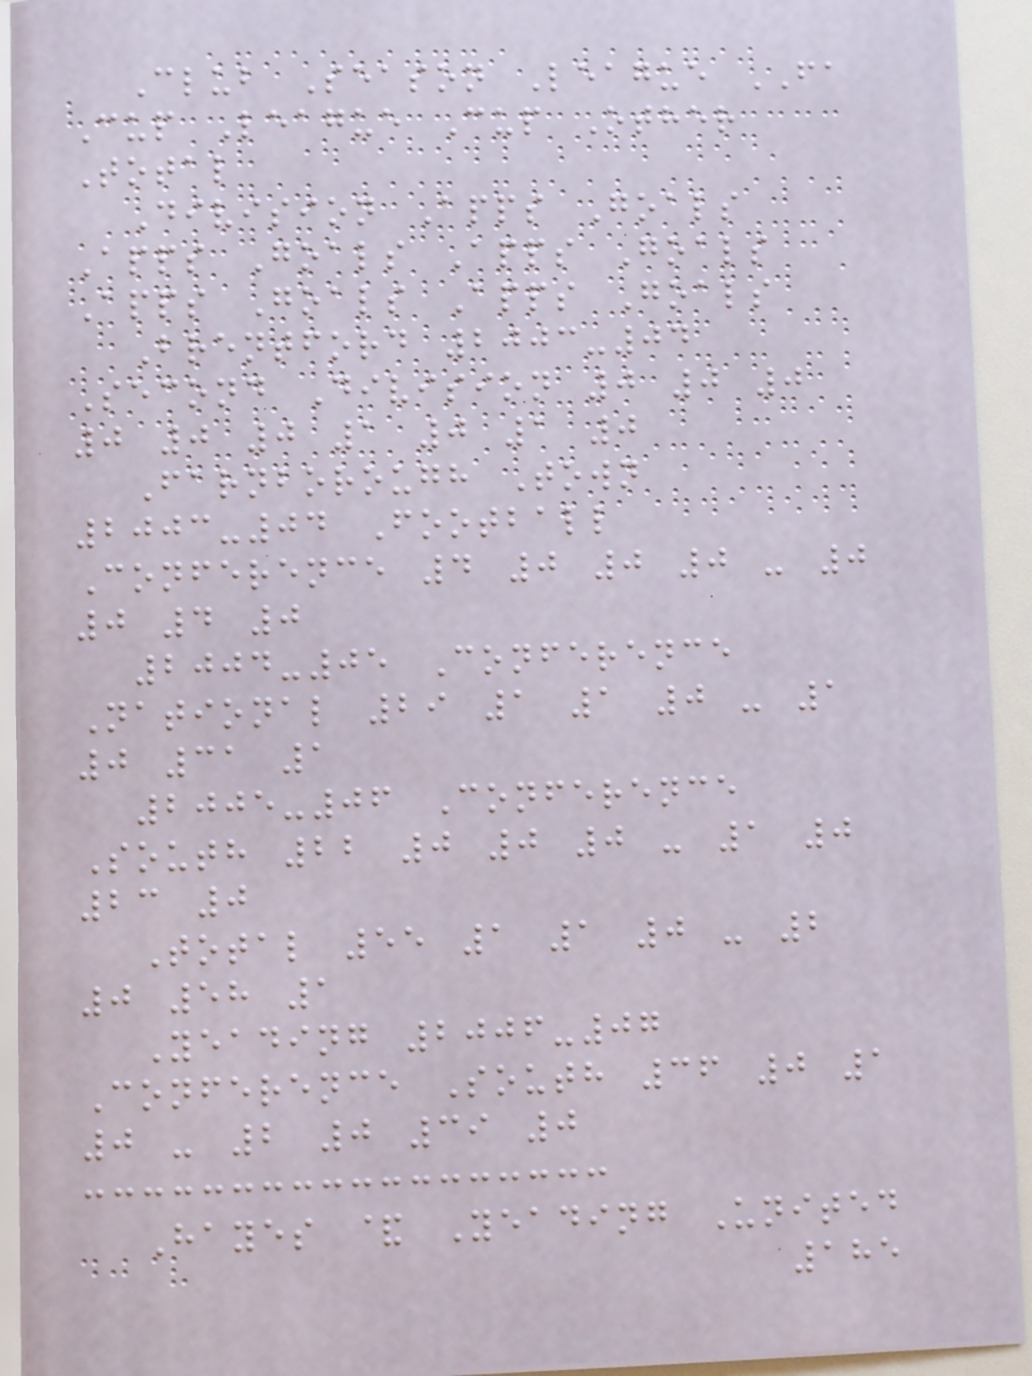Club Season League FA
Cup League Cup Other
Total
Division Apps Goals
Apps Goals Apps Goals
Apps Goals Apps Goals
Brentford 2003-04
Second Division 0 0 0
0 0 0 1 0 1 0
Farnborough Town
2003-04 Football
Conference 4 0 0 0 - 0
0 4 0
2004-05 Conference
National 29 1 1 0 - 1
0 31 1
2005-06 Conference
South 22 0 0 0 - 1 0
23 0
Total 55 1 1 0 - 2
0 58 1
Yeading 2006-07
Conference South 36 0 1
0 - 2 0 39 0
Hayes & Yeading United
185
